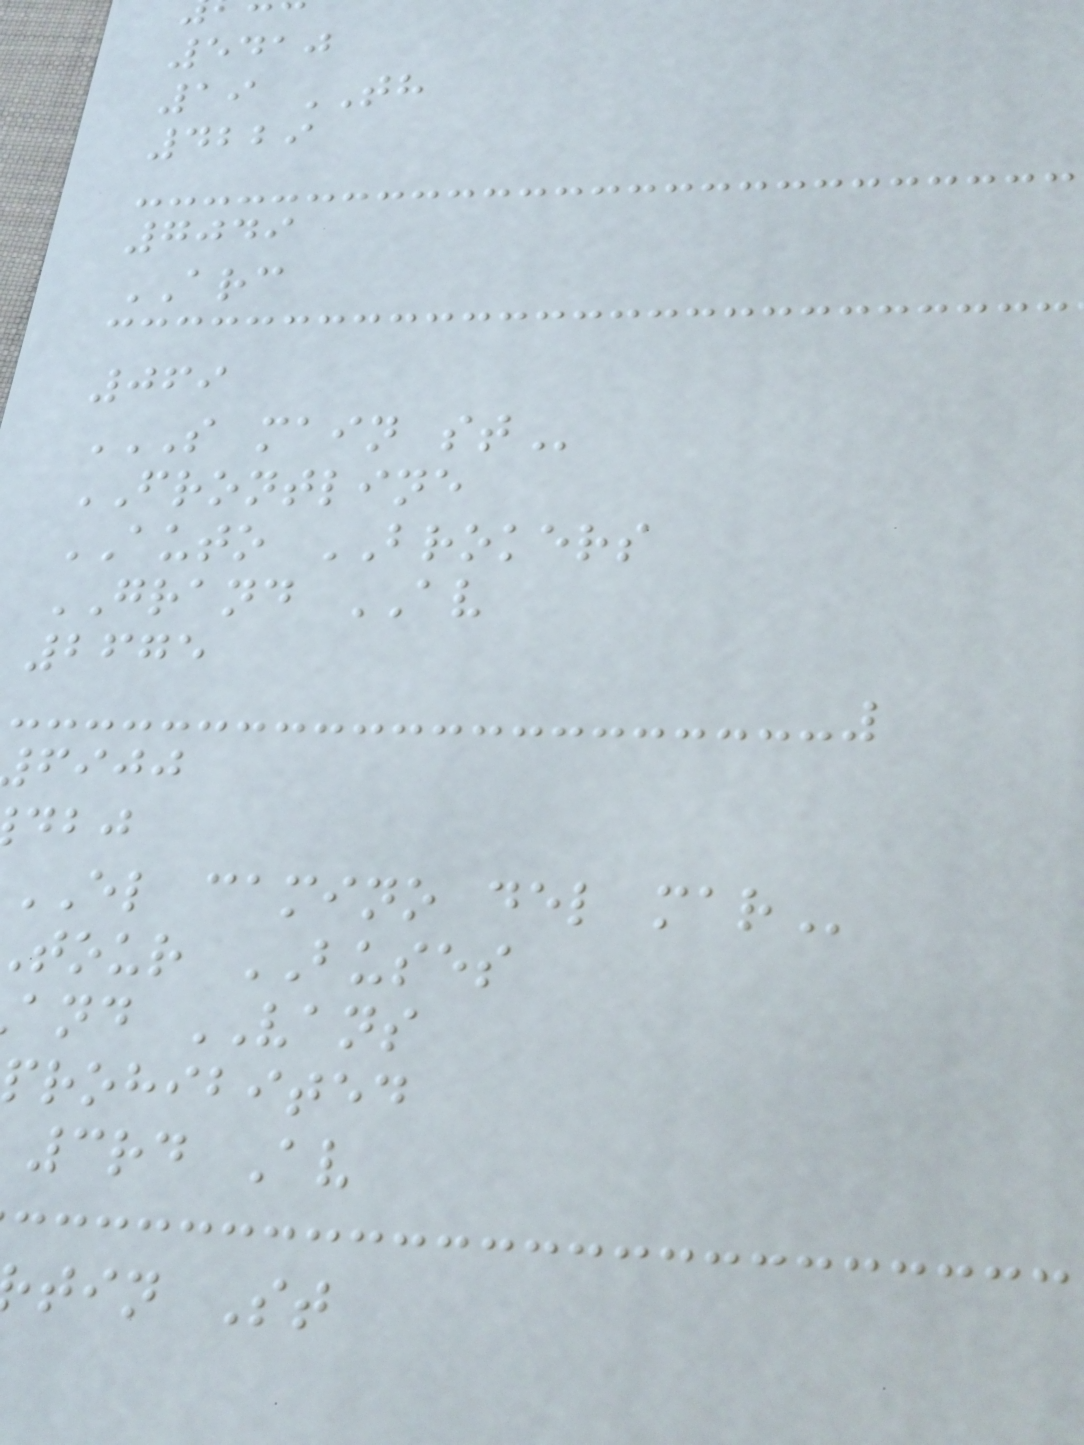5410
19 TH
4229
7049
ARC
069
S MAIN ST
FRONTLINE
AUTO BROKERS
GRAND AV
2675
fijj
EL camino del
tour BUSES
and VANS
prohibited
3rd Av
tin St
